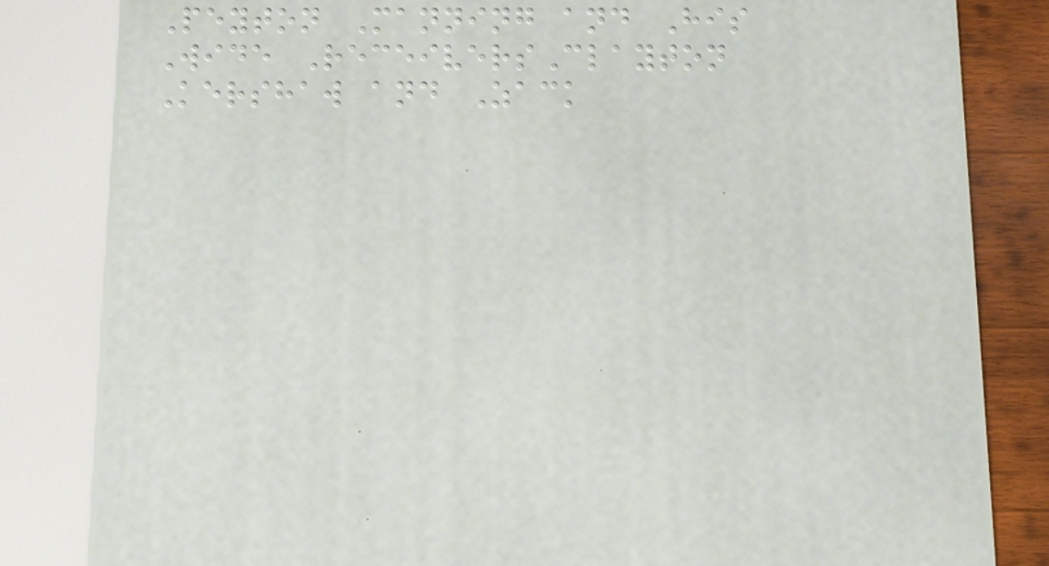Peyton Manning and His
Wide ReceiversClayton
Kershaw and Zack
